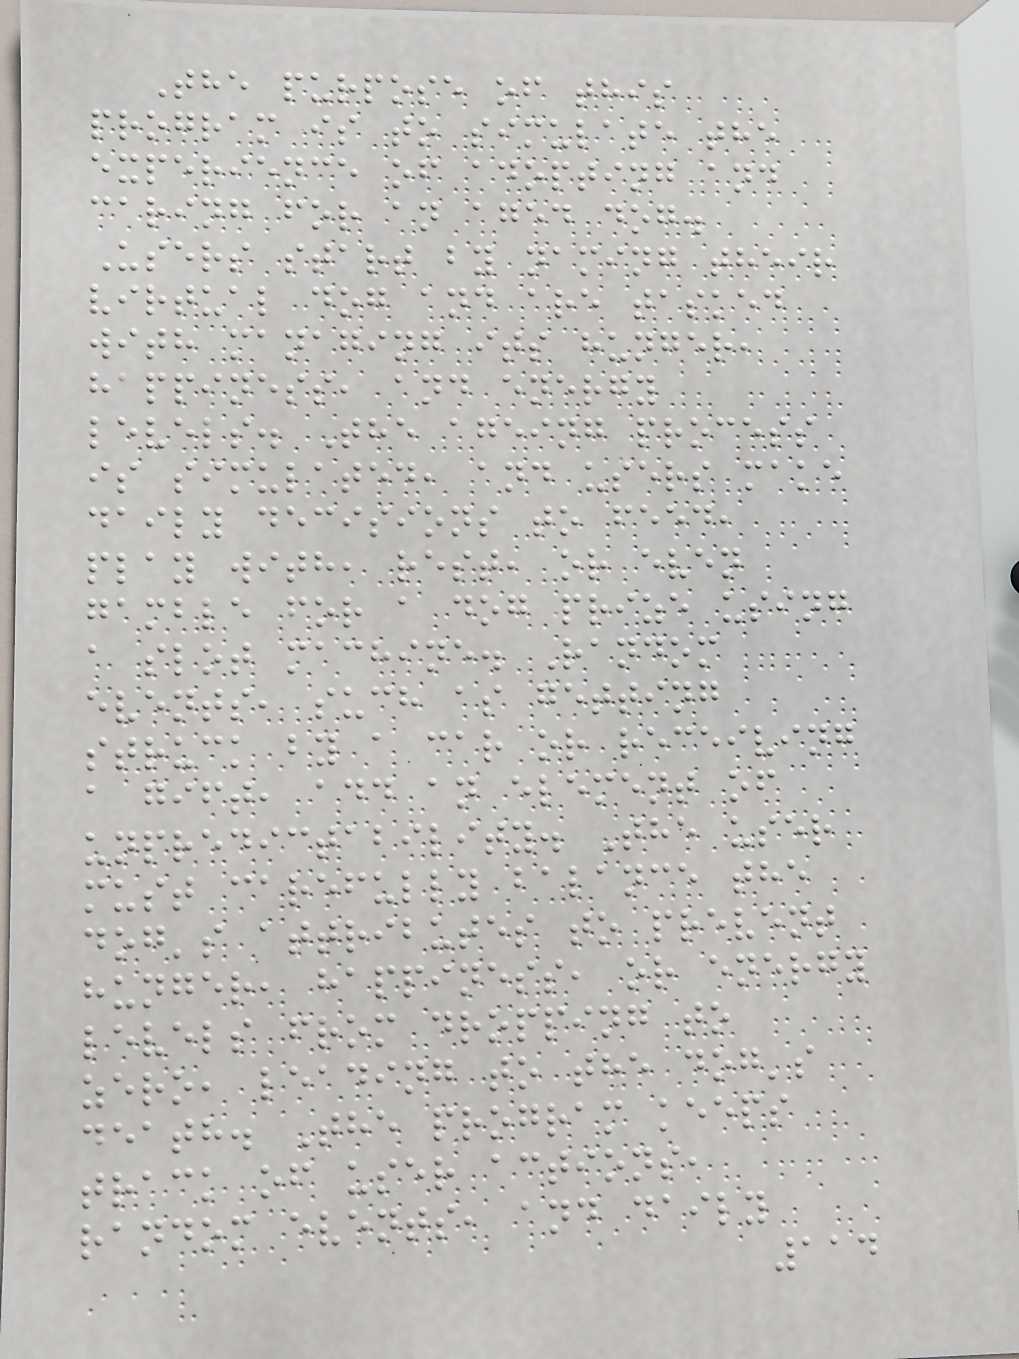The purpose of this
program is to simulate the
experience of adopting and
caring for an aged dog.
Users start by naming their
virtual dog and are tasked
with managing its hunger,
happiness, and energy
levels. The ageing process
is simulated, and users make
daily decisions to feed,
play with, rest, or even
gamble for a dog prize using
a slot machine. Random
events, such as getting
struck by a car or receiving
a gift, add an element of
unpredictability. The user
must carefully balance the
dog's attributes to prevent
hunger, happiness, or energy
levels from dropping to
zero, leading to the dog's
death. The program keeps
track of user actions,
random events, and daily
114
